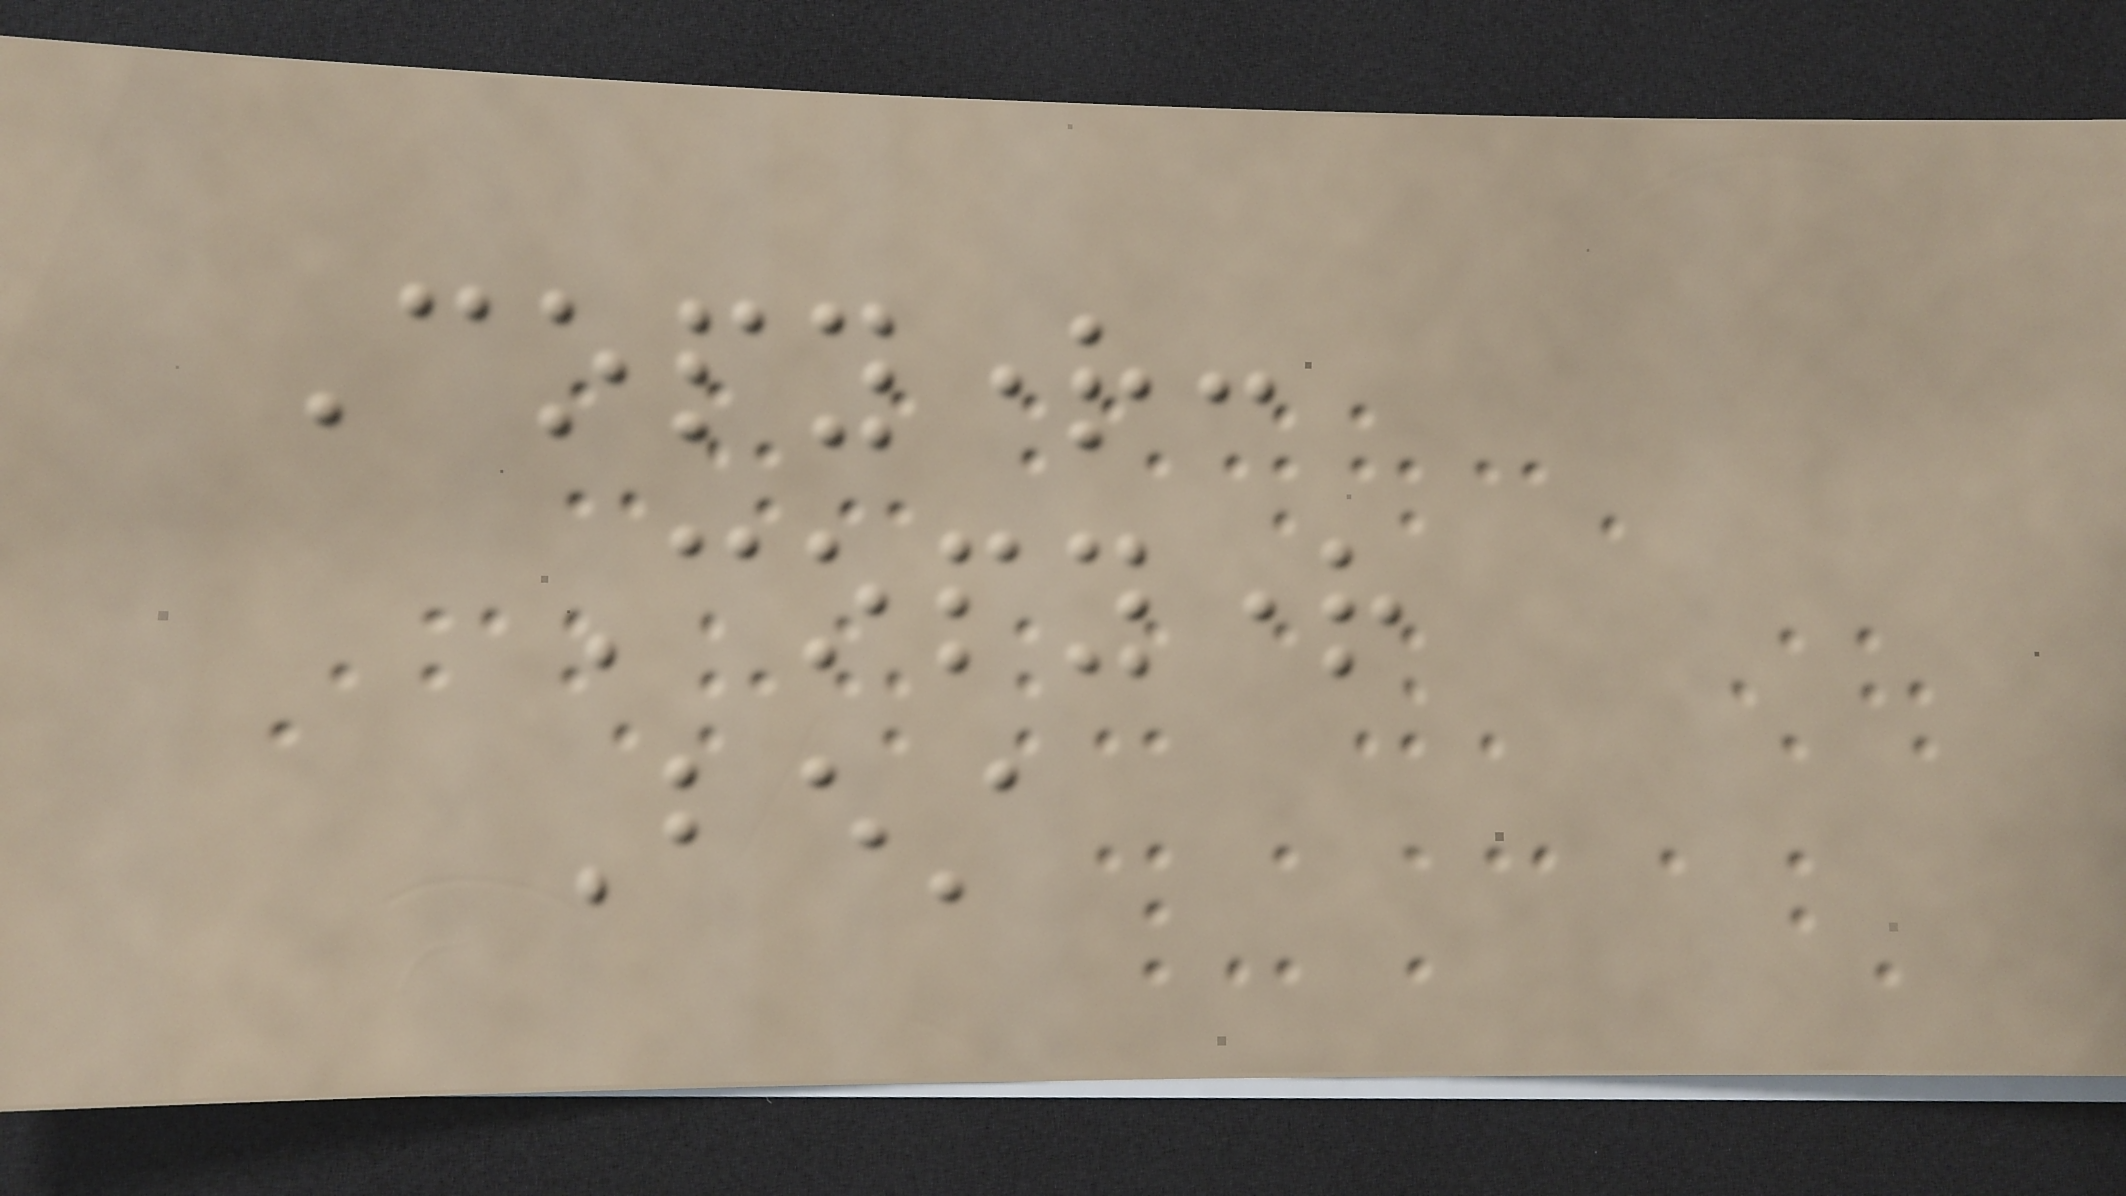Copyright:
Copyright
Best
